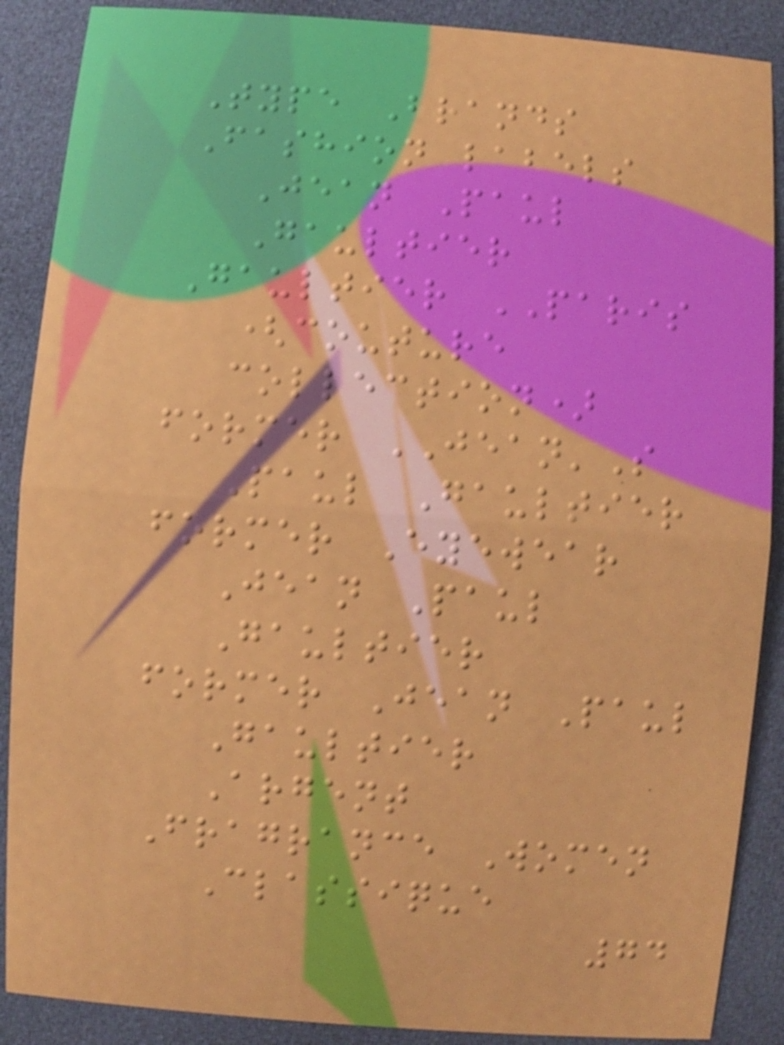Type Brands
Fashion labels
Jean Paul
Gaultier
Gaultier PARIS
(couture
collection)
former JEAN'S
Paul Gaultier
former Eyewear
Jean Paul
Gaultier
former Jean Paul
Gaultier
Argent
Fragrance Women
Classique
74
